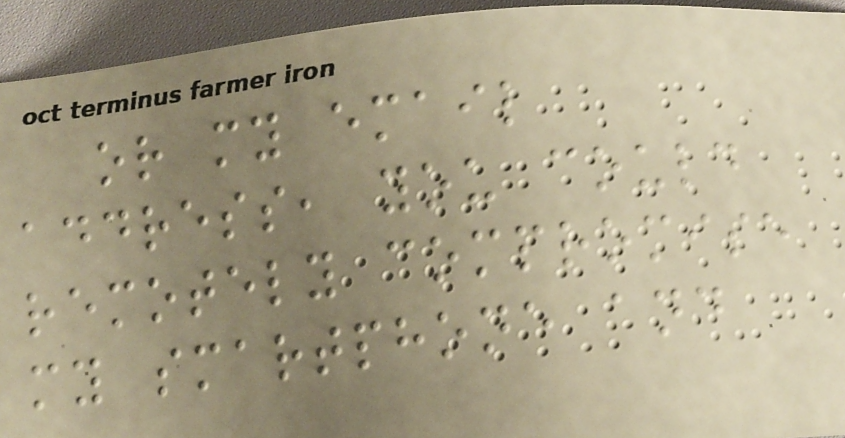or my email
address, you could
remotely compromise
my smartphone and
